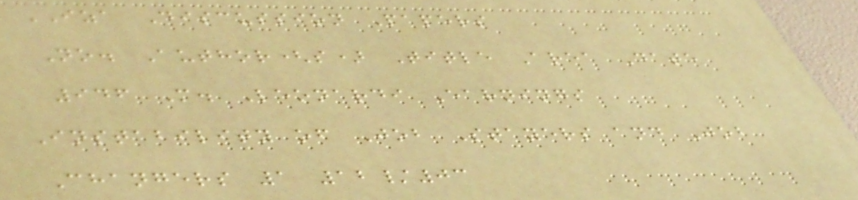IZA Discussion Papers
No. Author(s) Title Area Date
946 M. Leonardi Earnings
Instability of Job Stayers and Job
Changers 1 12/03
